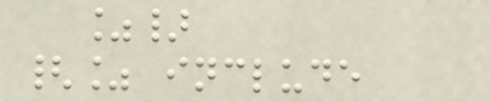%}
{% include
